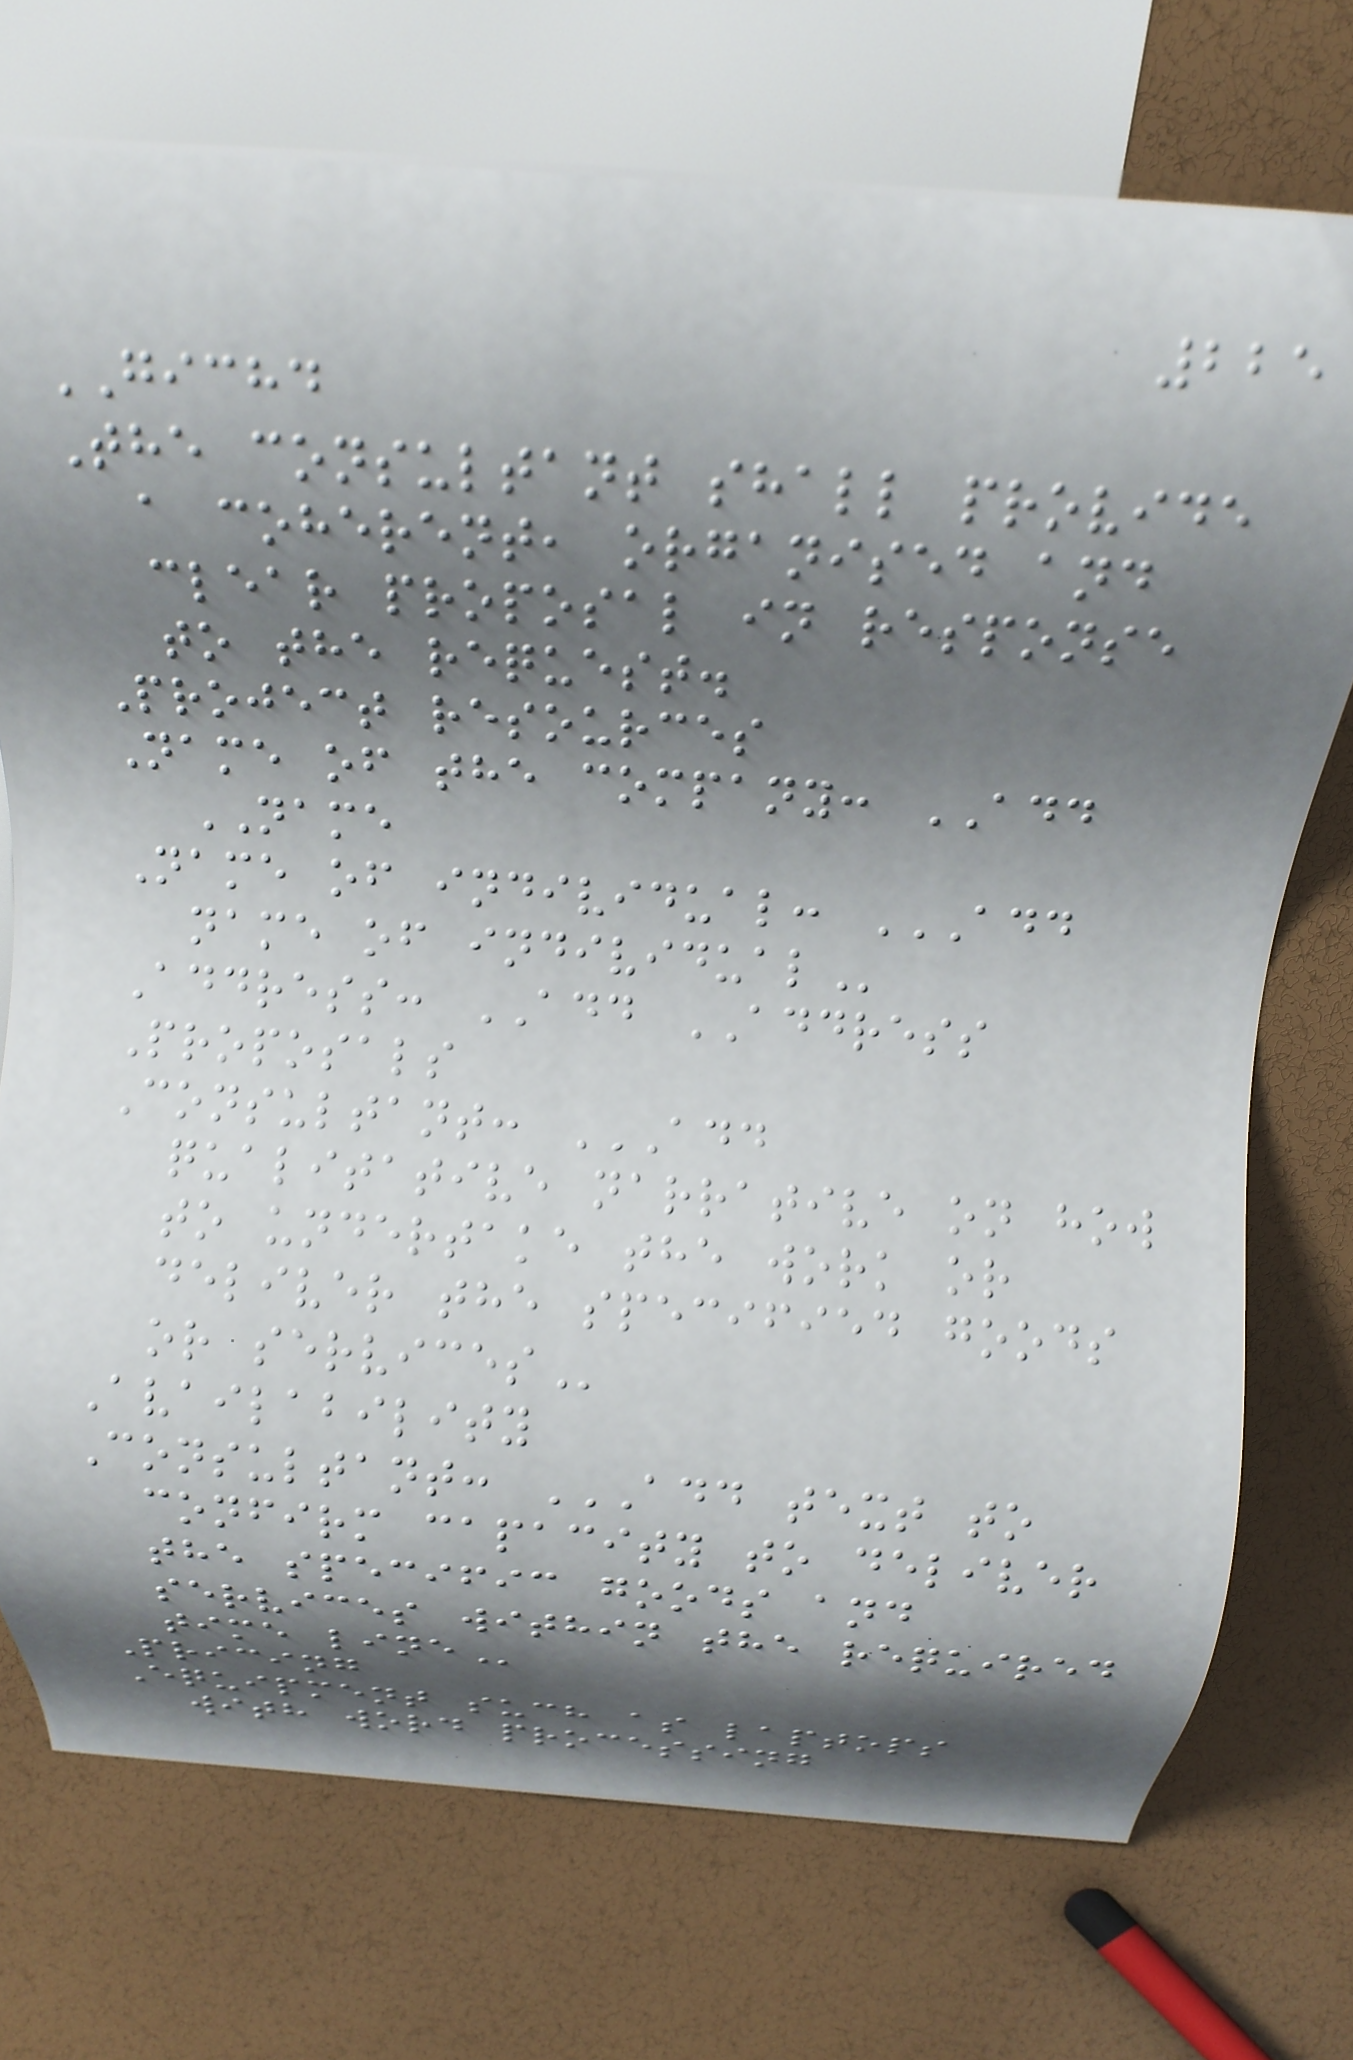225
GICHD
The consultant shall provide
a coherent, organised and
clear proposal in response
to the request.
Project resources
Name of the company: ADD
NAME
Name of individual: ADD
NAME OF INDIVIDUAL
Address: ADD ADDRESS
Proposals
Consultant: ADD
QUALITATIVE NARRATIVE ON HOW
TO UNDERTAKE THE WORK OR
DELIVER THE SPECIFIED GOODS
OR SERVICES
Availability
Consultant: ADD TEXT TO
CONFIRM CAPACITY TO DELIVER
THE SPECIFIC GOODS AND
SERVICES WITHIN THE REQUIRED
TIME LINE
Pricing
Equipment such as laptops
with word processing
